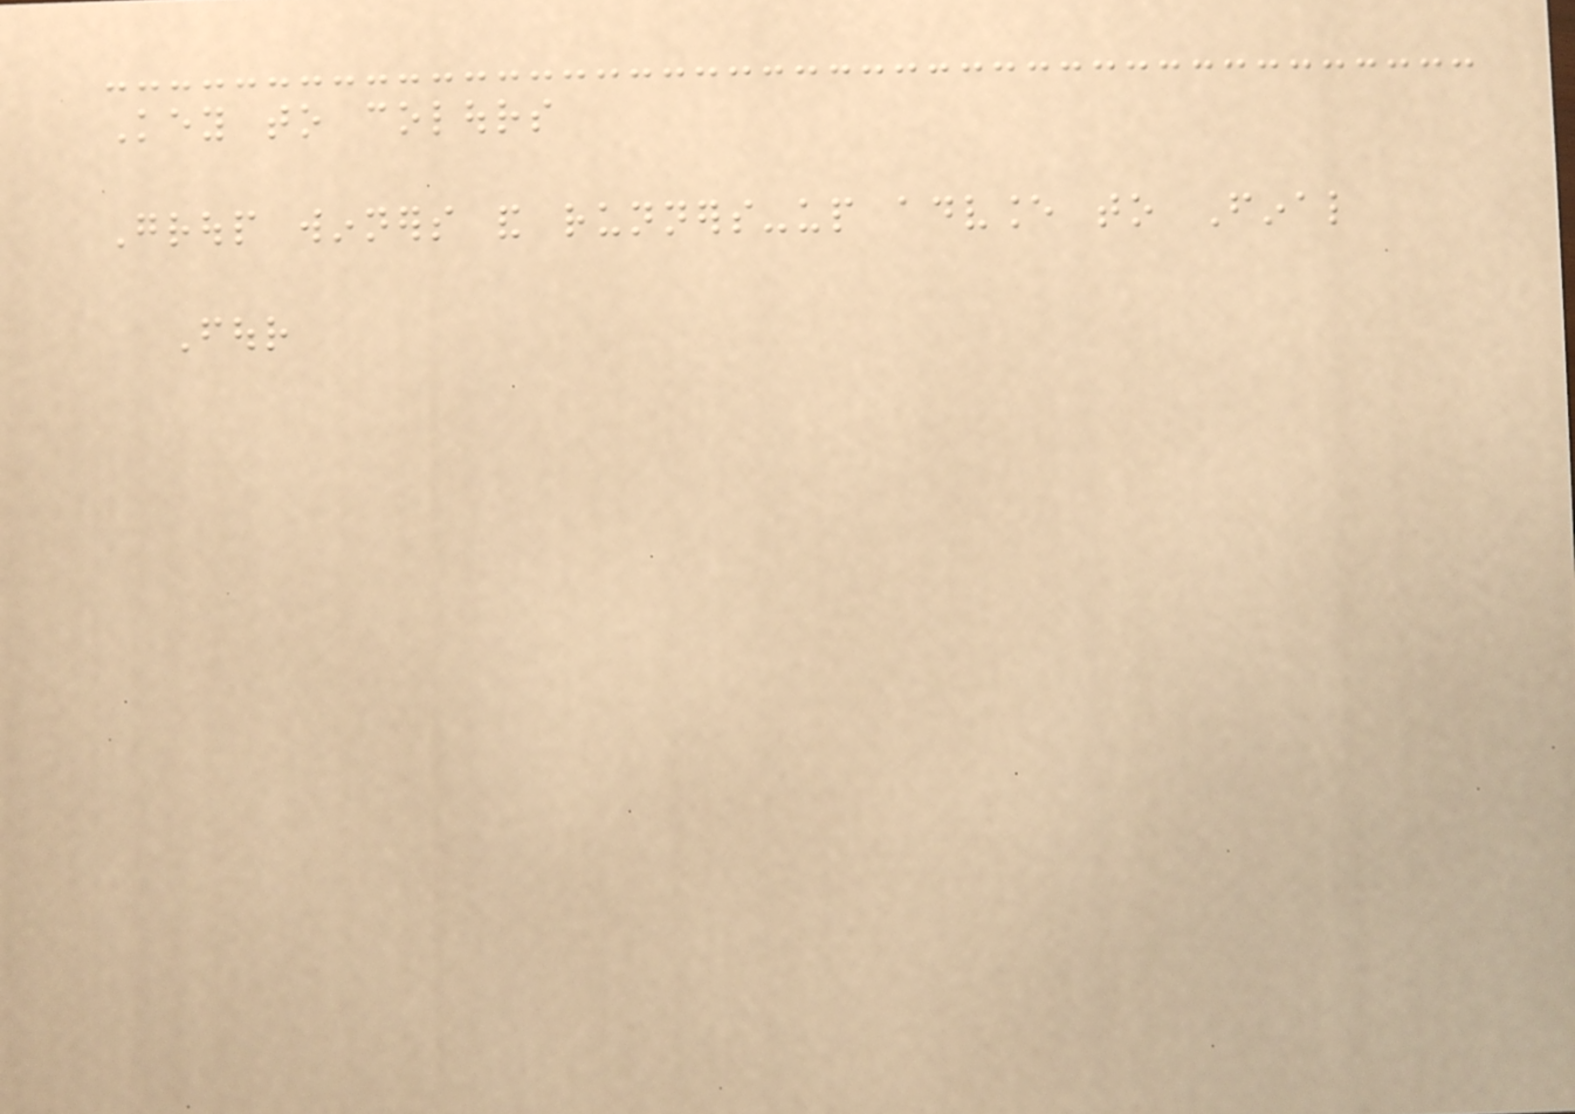Key to colours
Group winners and runners-up advance to Final
Four
